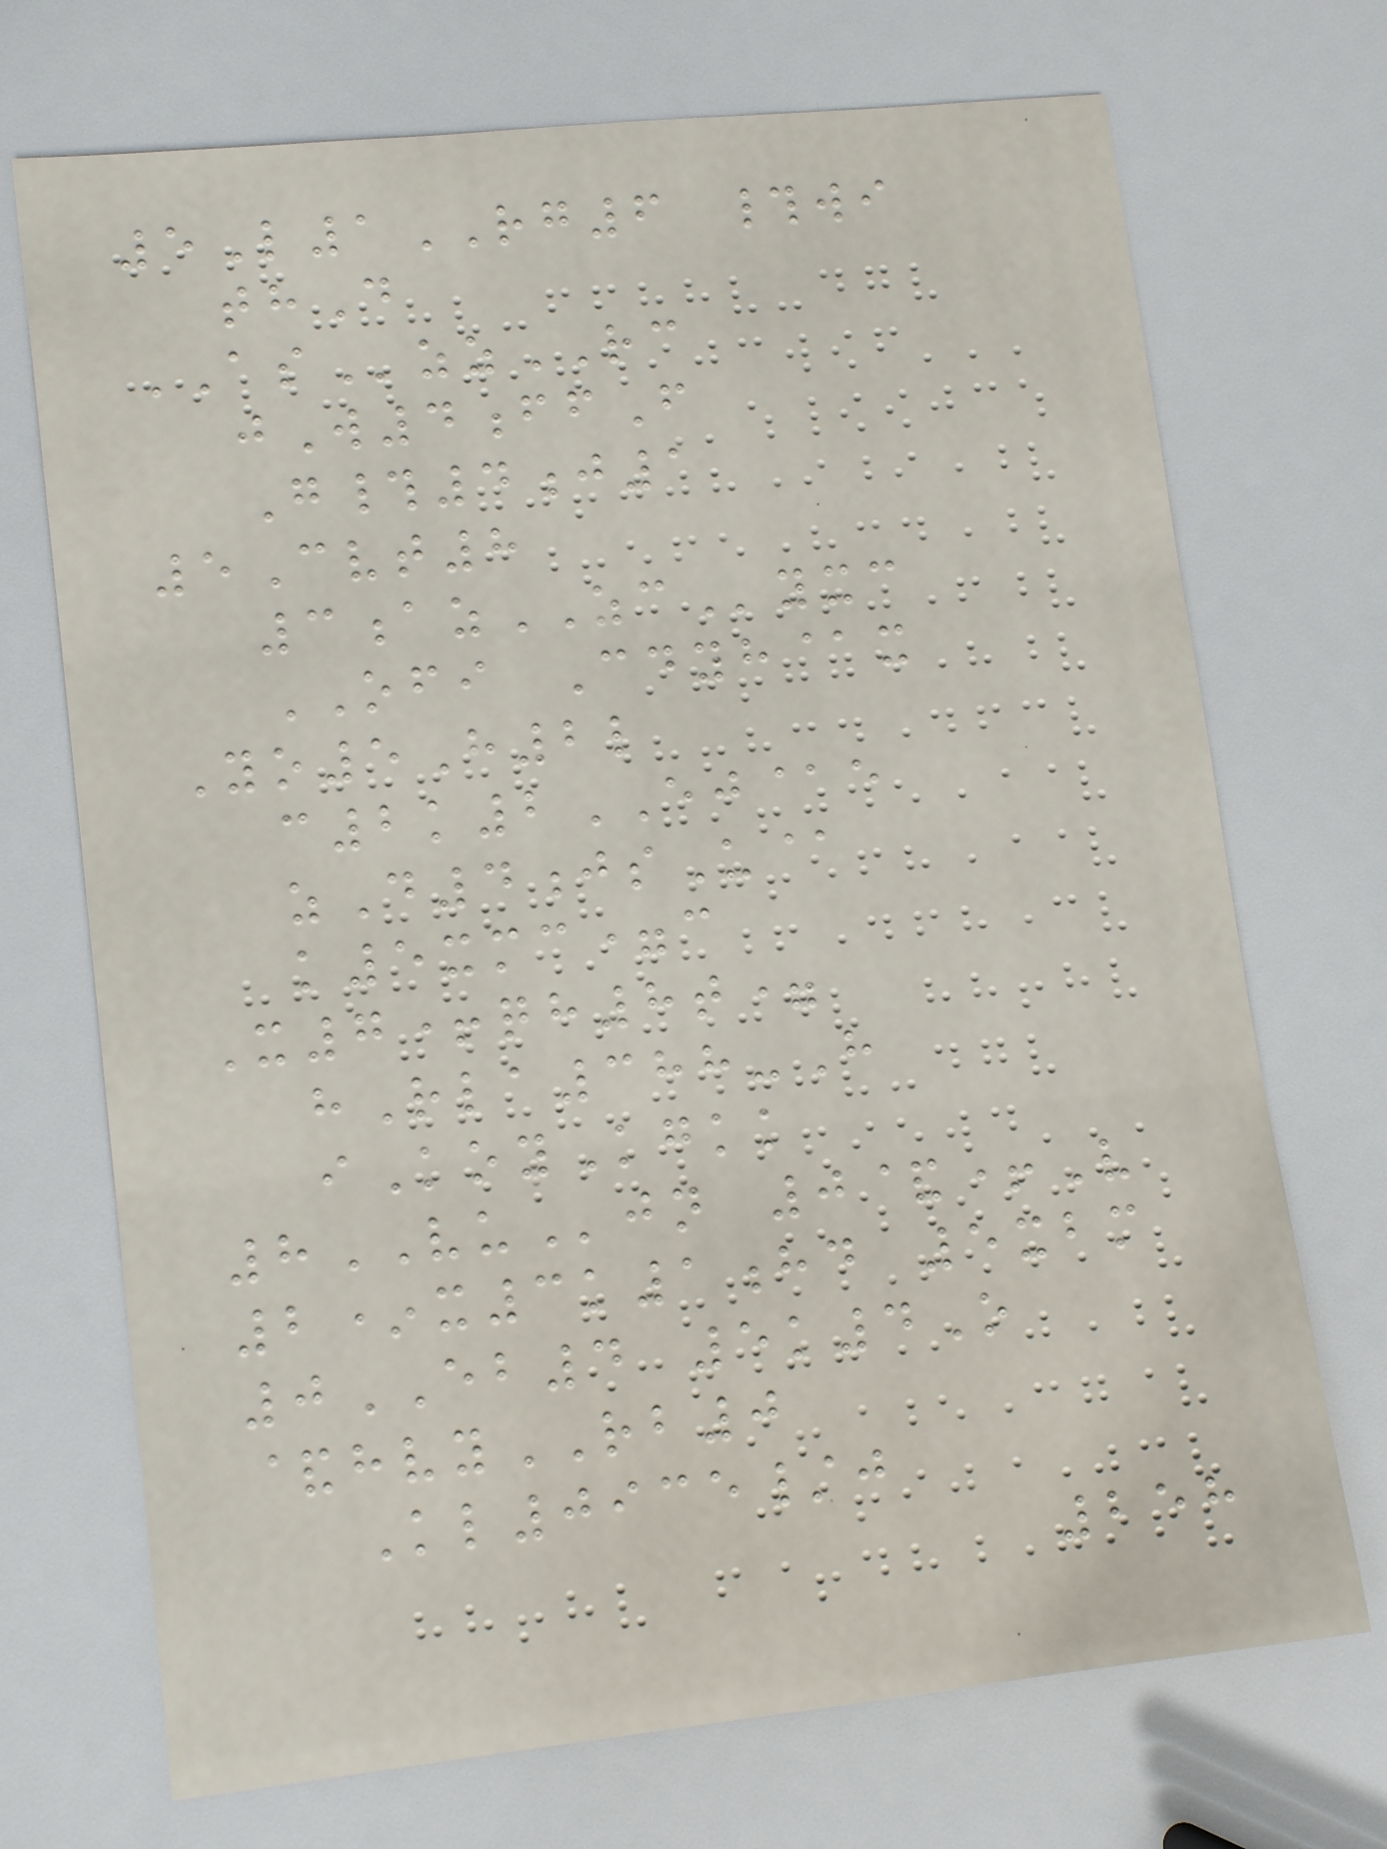5L1RG6 #wi
thD
ASzzRC
jW4ffF
G#4j1
5Cvt8
3azZCyxc
OFI Cdyh@x
Yo5H2l
c2k2EJ@e
zD4jsU@
k5xmc=c
X7+qh8t=
hRla388-H
iKoyKgkk
8VUjn 0&+V
2*x3k1hd 5xbm
0EB4 5k4O
&hvyRB0
Kl0935/j
258
